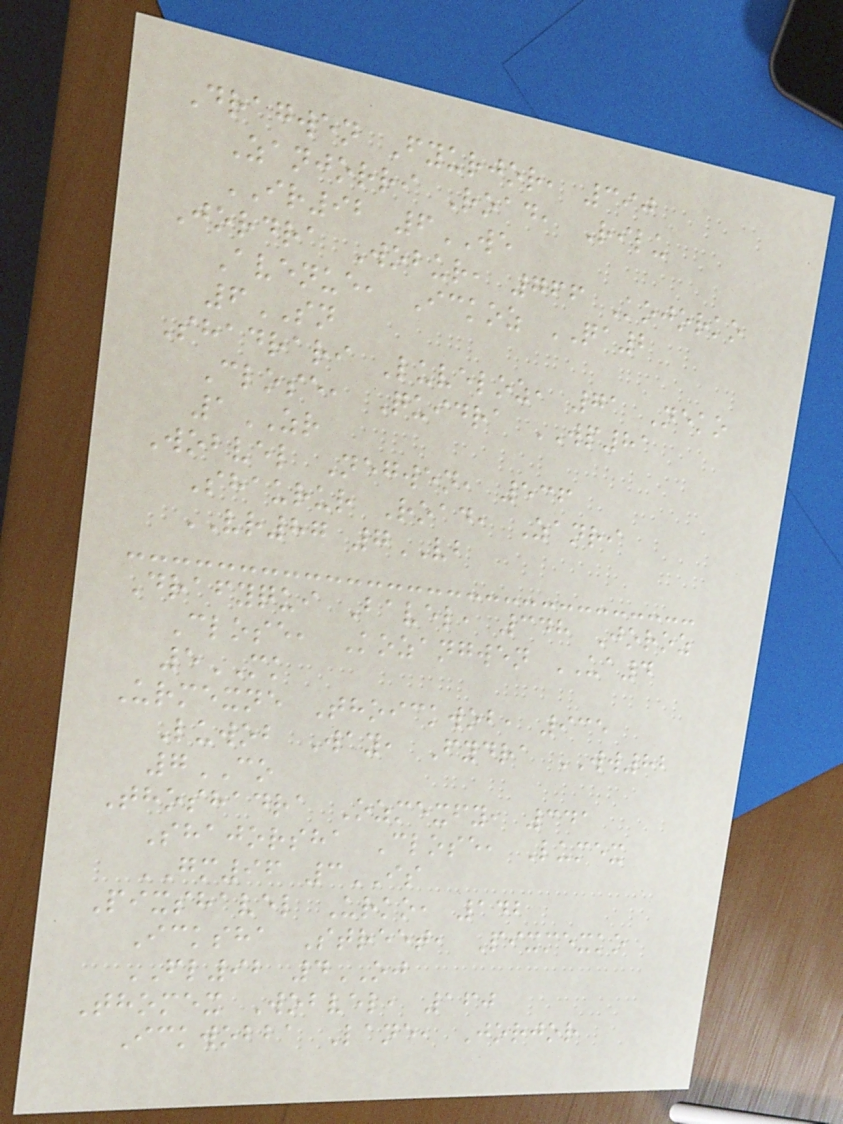Dragwen Fyurjor, 390
Zanjorri Road, Rilu
IR92 6WE
Jordra Wobur, 766 Kojorko
Avenue, Ickoz QA2
6SN
Shadrari Luveloz, 71 Neko
Close, Quidra WP81
1ZR
Wobvel Negwen, 536
Shaurur Road, Zanri
VR87 7VB
Drafyqui Bavel, 348 Joroz
Close, Kozangwen UA4
5MK
Urmexne Thoickwob, 935
Luwob Way, Fydra WW82
7CO
Thoshadra Ozmexfy, 341
Shajorsha Close, Lumex
GM96 3IS
Pixshavel Urko, 142
Icksha Street, Pixmexko
FL92 4OJ
Thomex Wobvel, 160
Ickwobba Lane, Jorjor
